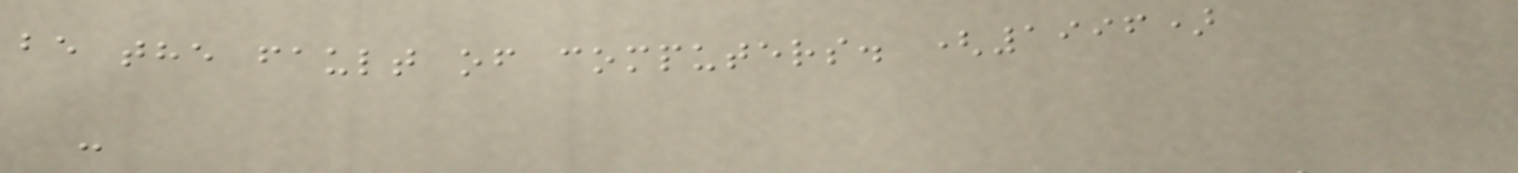be the fault of computers. (1996)
-
